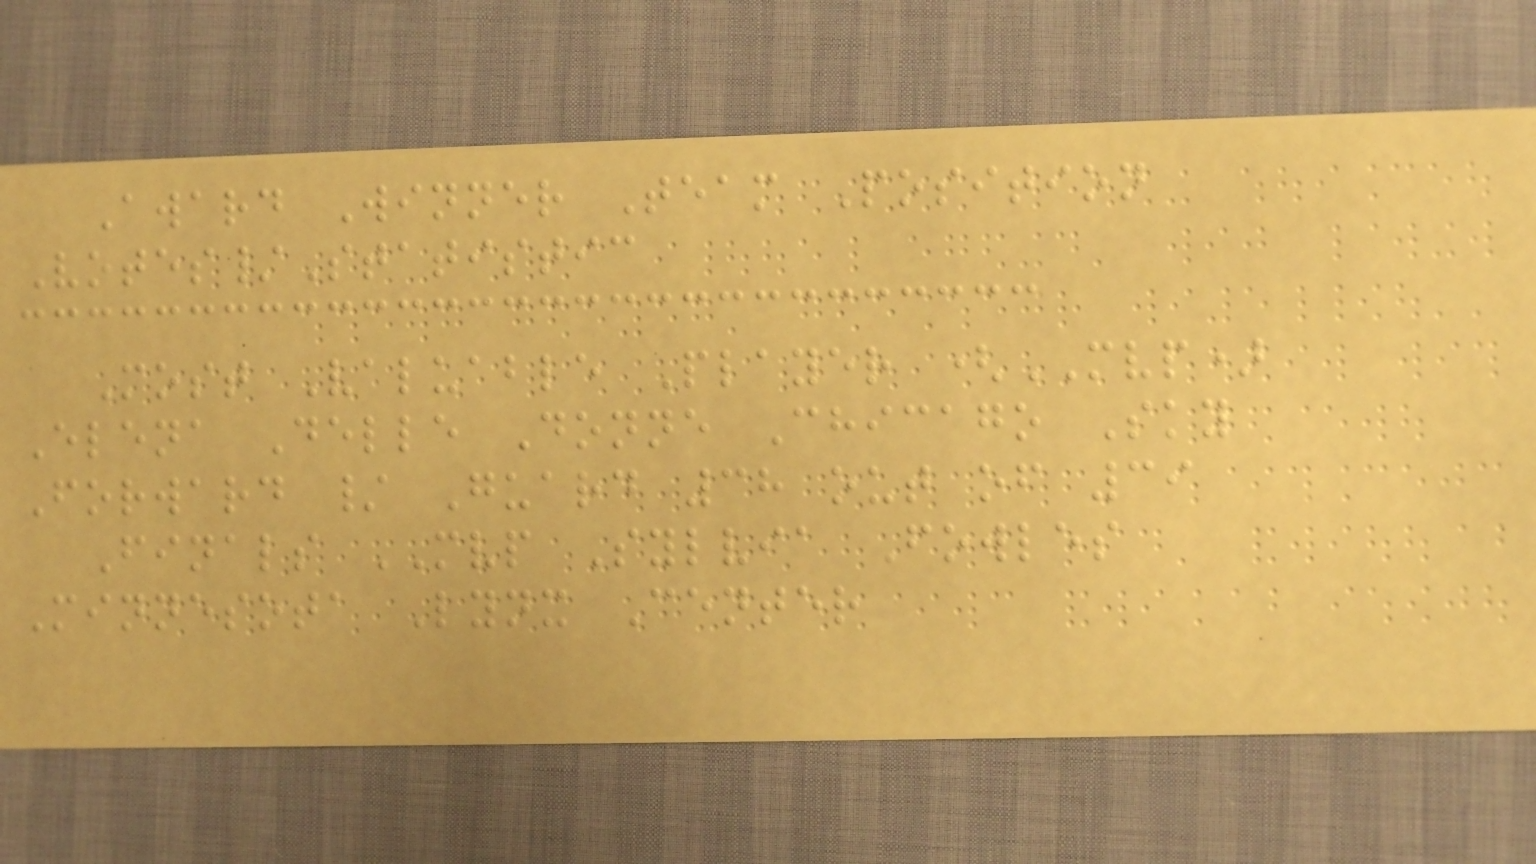Award Winner Team Position
Votes/Statistic
Most Valuable Player (MVP)
Elena Delle Donne Chicago Sky
Forward / Guard 38 out of 39
Finals MVP Sylvia Fowles
Minnesota Lynx Center
